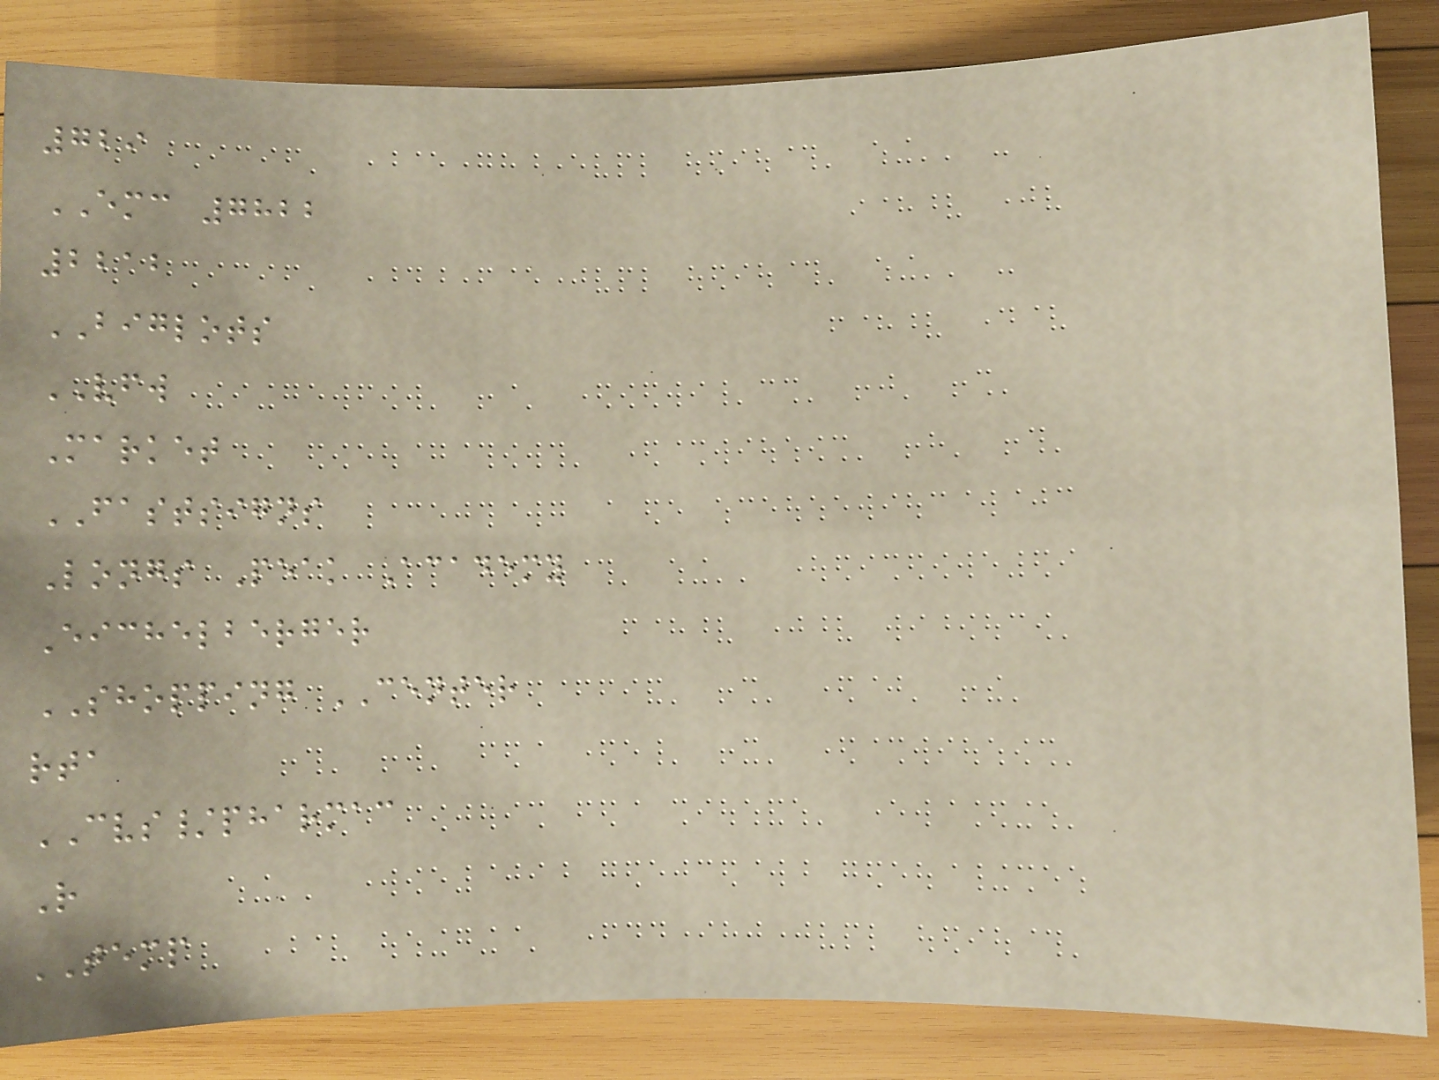729
EMC 7822
2212
BIGLOTS
VFW
Market
FASTSIGNS
Longs Peak Academy
Eichelberger
SHOPPING CENTER
rta
CVS/pharmac
R
TEMP
